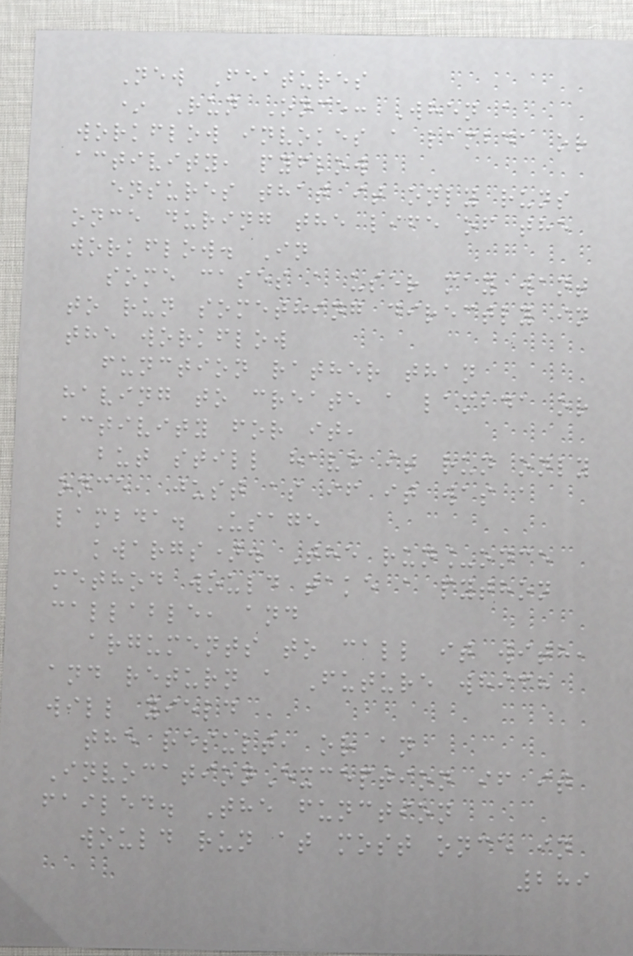New Features
* Run Once: When a
workflow invokes a lambda or
activity, pyflow
ensures that it only runs
once during the life of the
workflow. In
some cases a user may want
to run something directly in
the workflow
function rather than
having to create a lambda or
activity for it,
but still have it run only
once, just as if it was a
lambda. Usage
kwargs). The run_once
method would take a python
callable, and
arguments to call it with,
and return a Future which
will yield
the result, or an
InvocationException if it
failed. The function
would run at most once in
289
